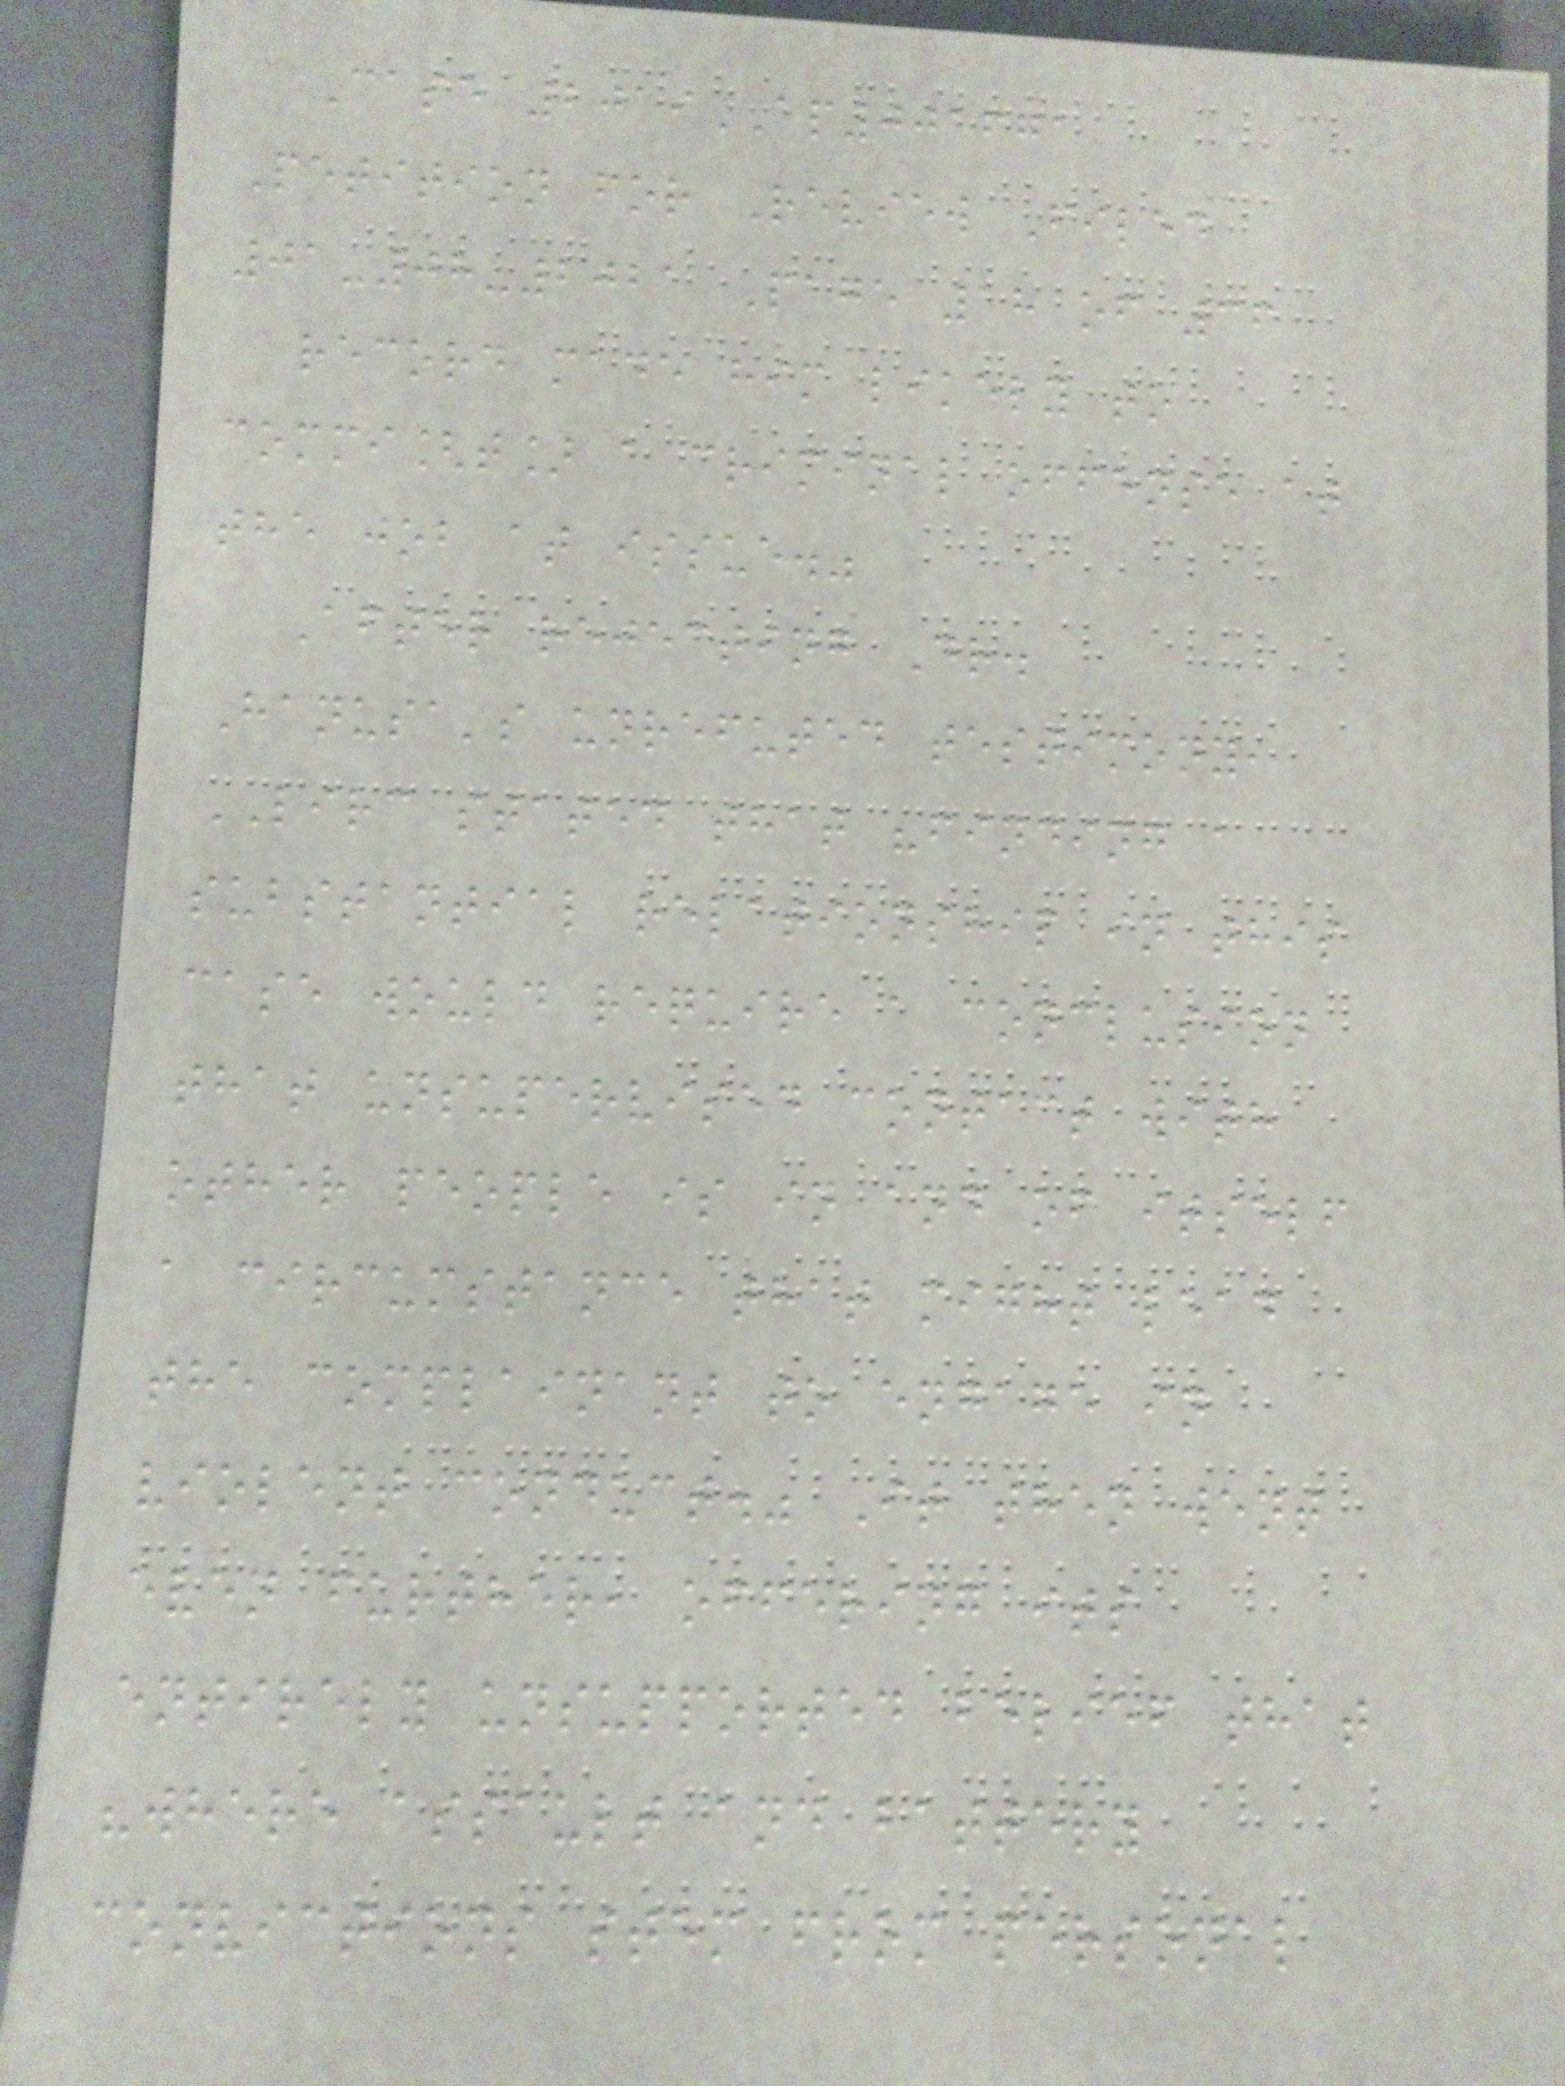Case 2019AP001671
Petition for Review Filed
01-08-2021 Page 18 of 36
record made him likely to
commi[t] a criminal offense at
the job at issue."
After rejecting Dr.
Hanusa's unrefuted testimony,
LIRC stated that "finding a
substantial relationship in this
case would require a conclusion
that unsupervised contact with
other people is in and of itself
a circumstance that might lead
the complainant to engage in
violent conduct." It then went
even further, offering its
entirely unsupported belief that
"where assault and battery
convictions stem from personal
